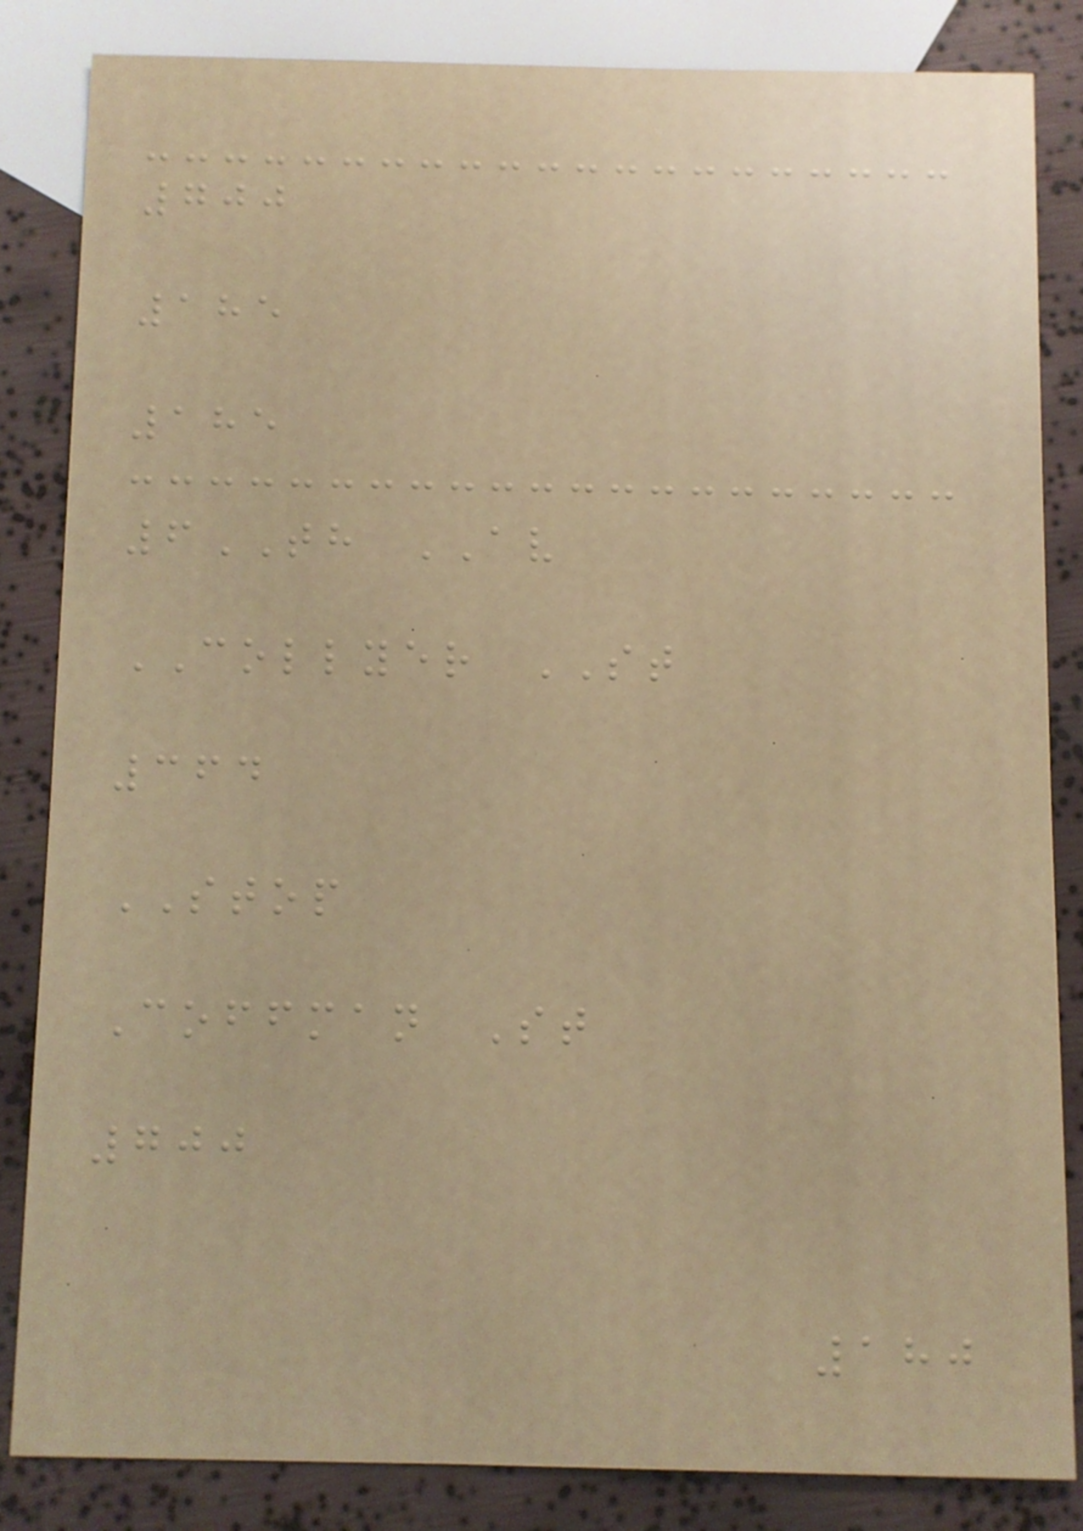700
185
185
6TH AV
COLLYER ST
364
STOP
Coffman St
700
180
